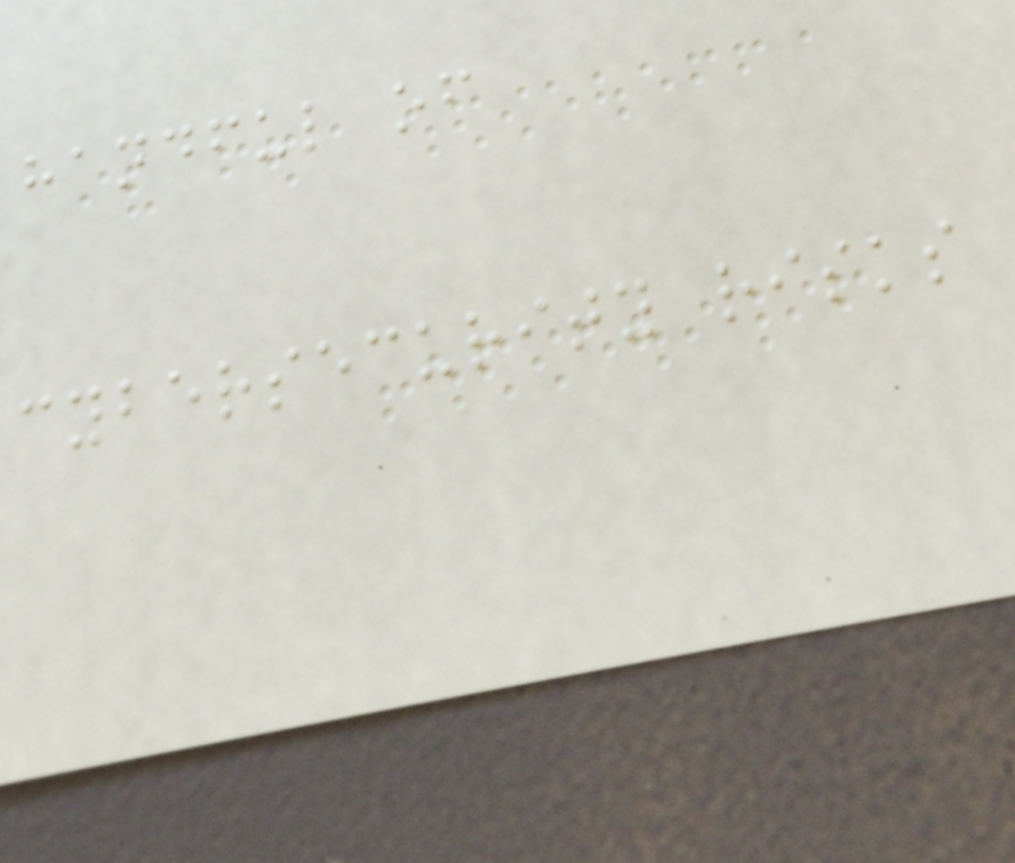handful of
cybersecurity risks
